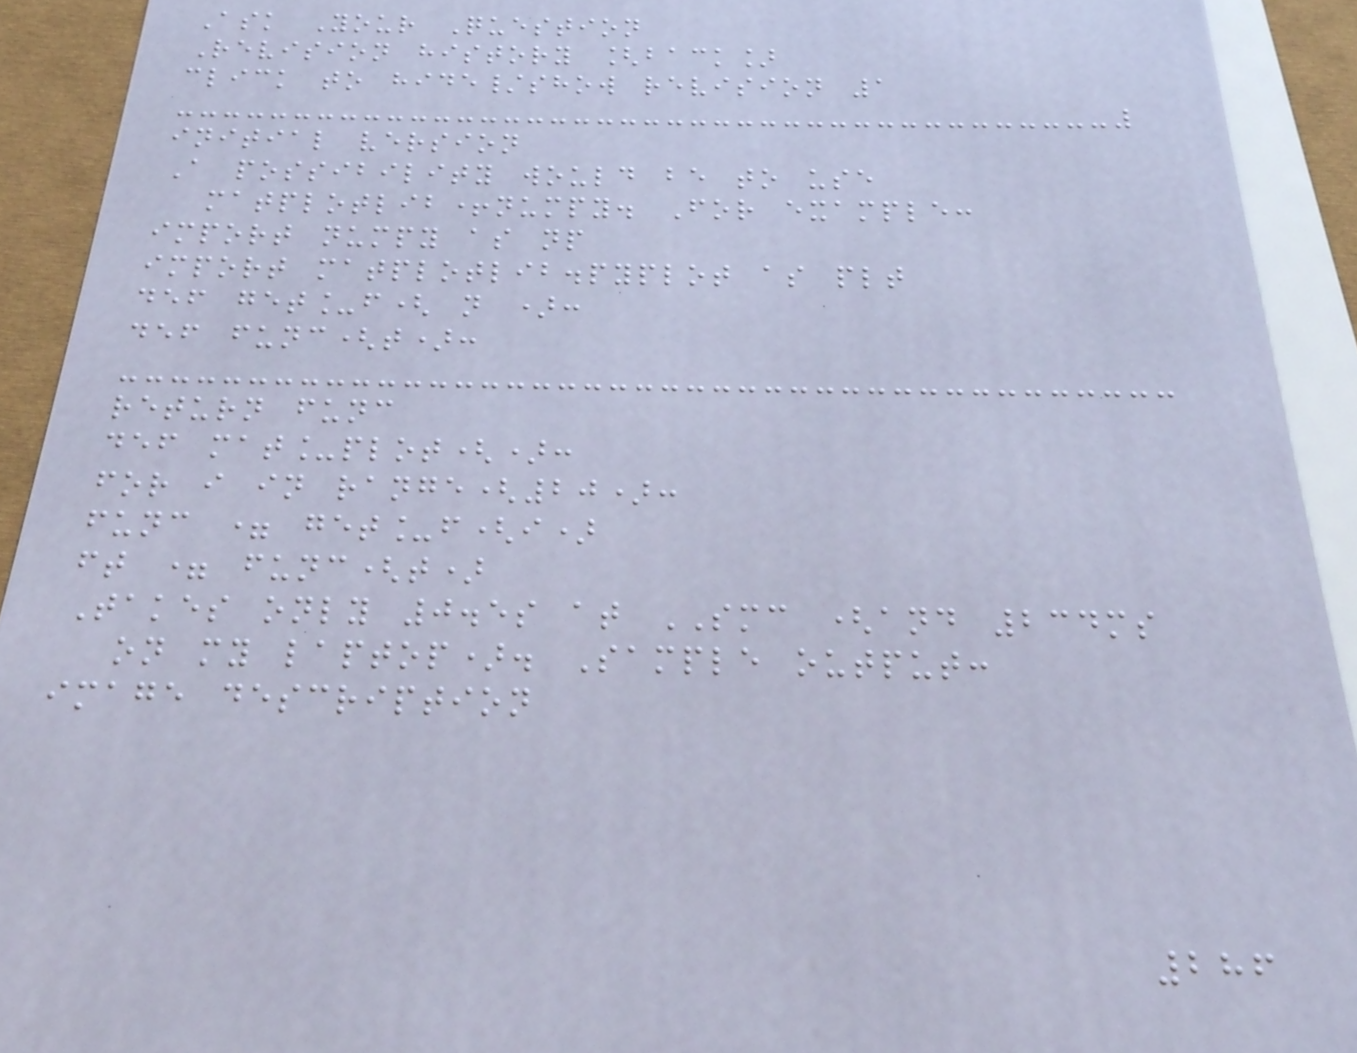Ask Your Question
Revision history [back]
click to hide/show revision 1
initial version
A possibility would be to use
matplotlib+numpy. For example:
import numpy as np
import matplotlib.pyplot as plt
def get_f( n ):
def func(t):
return func
def mat_plot():
for i in range(20):
func = get_f(i)
ft = func(t)
Takes only 0.5s at SMC (and 234ms
on my laptop). Sample output:
image description
286
